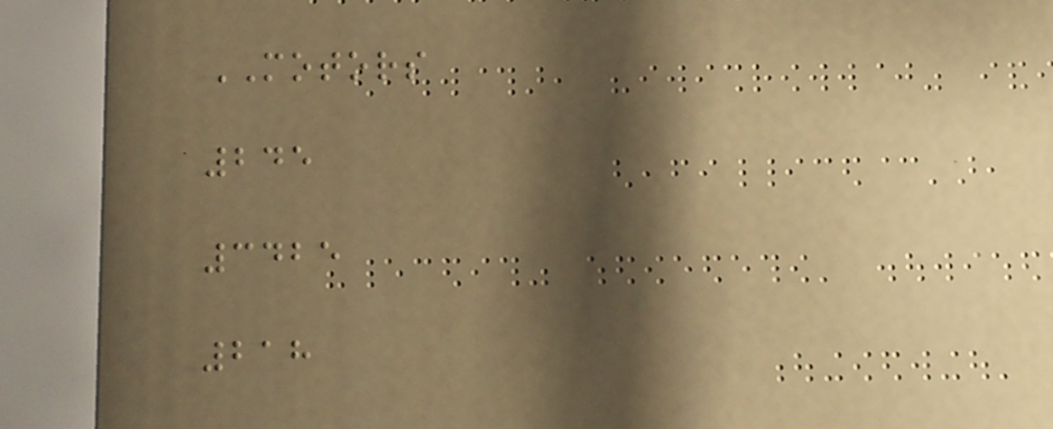MOTORS
245
3425
218
